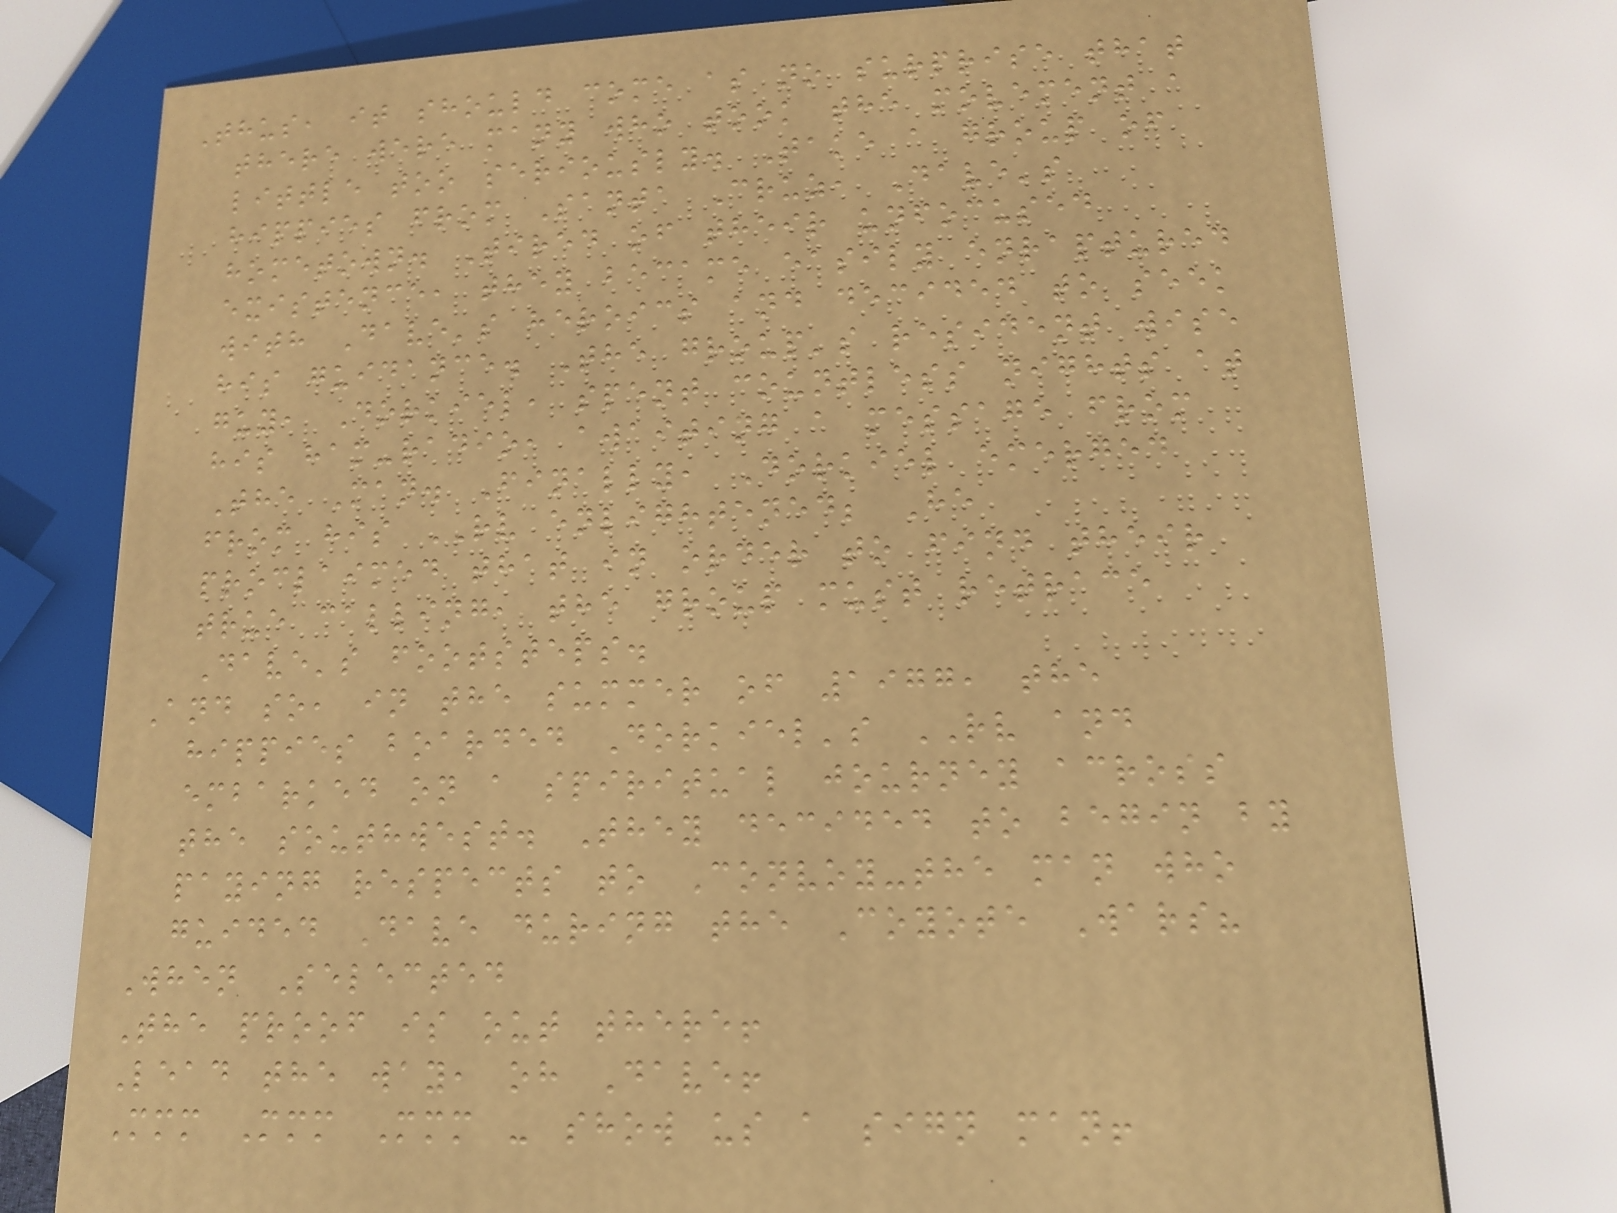Thus, it should come as no surprise that
there were many who took the movement a
little too seriously. Take a group of
hippies from Santa Cruz, Dave's
hometown. Tired of their unfocused
existence, they became easily enraptured
with Dave's heroics and decided to seek
his guidance. The group's resident wise
guy, Dorkiel, spent countless nights at
his ham-radio, awaiting a message from
The Man. Finally, Dorkiel emerged
from his RV enlightened; He
proclaimed that in order to find their
true calling, the group must retrace
Dave's footsteps.
And so, in the summer of 1977, the
hippies boarded Dorkiel's RV and
embarked on a spiritual journey across
the southwest. They decided to begin by
paying respects to Convoy-the man who
guided Dave during the Coyote Wars?
When Selected
The proof is out there!
Lead the way, oh Dave!
Mmm Mmm Mmm - show us a sign man!
